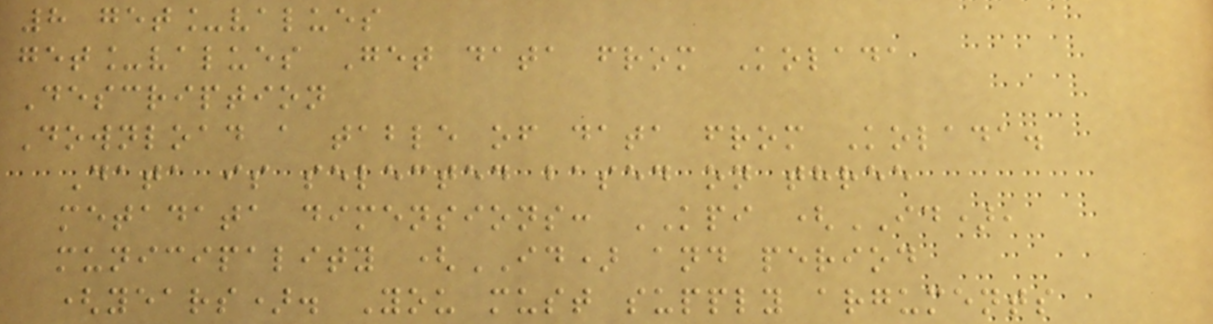8 get_values
get_values Get data from Kolada
Description
Download a table of data from Kolada.
Data is selected based on three
metadata dimensions: KPI (ID),
municipality (ID) and period
(years). You must supply arguments
